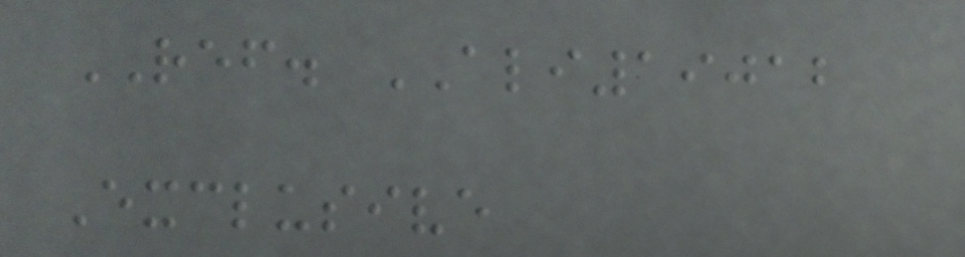REF. ALI19012
Exclusive
